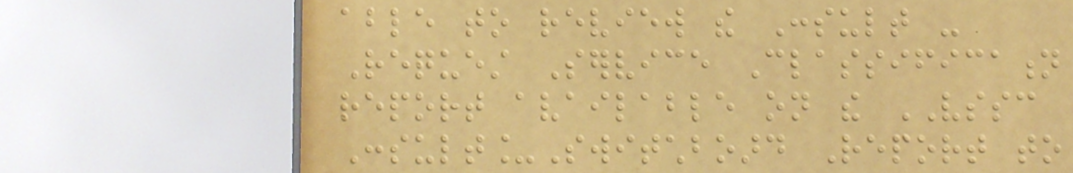able to review the Consult -
Request Service Classification
report available on the VSSC
Consult_Switchboard Report to
